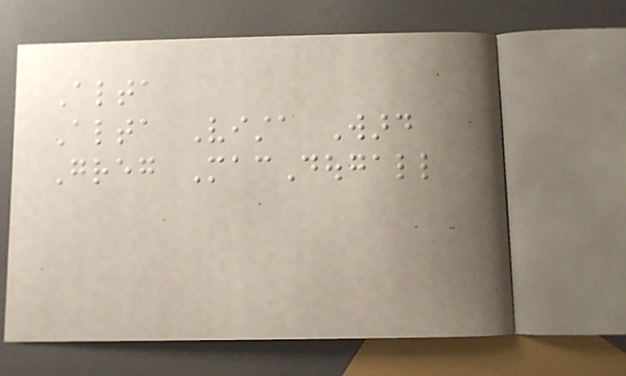Alta
Alta Vista Ward
Greg MacDougall
